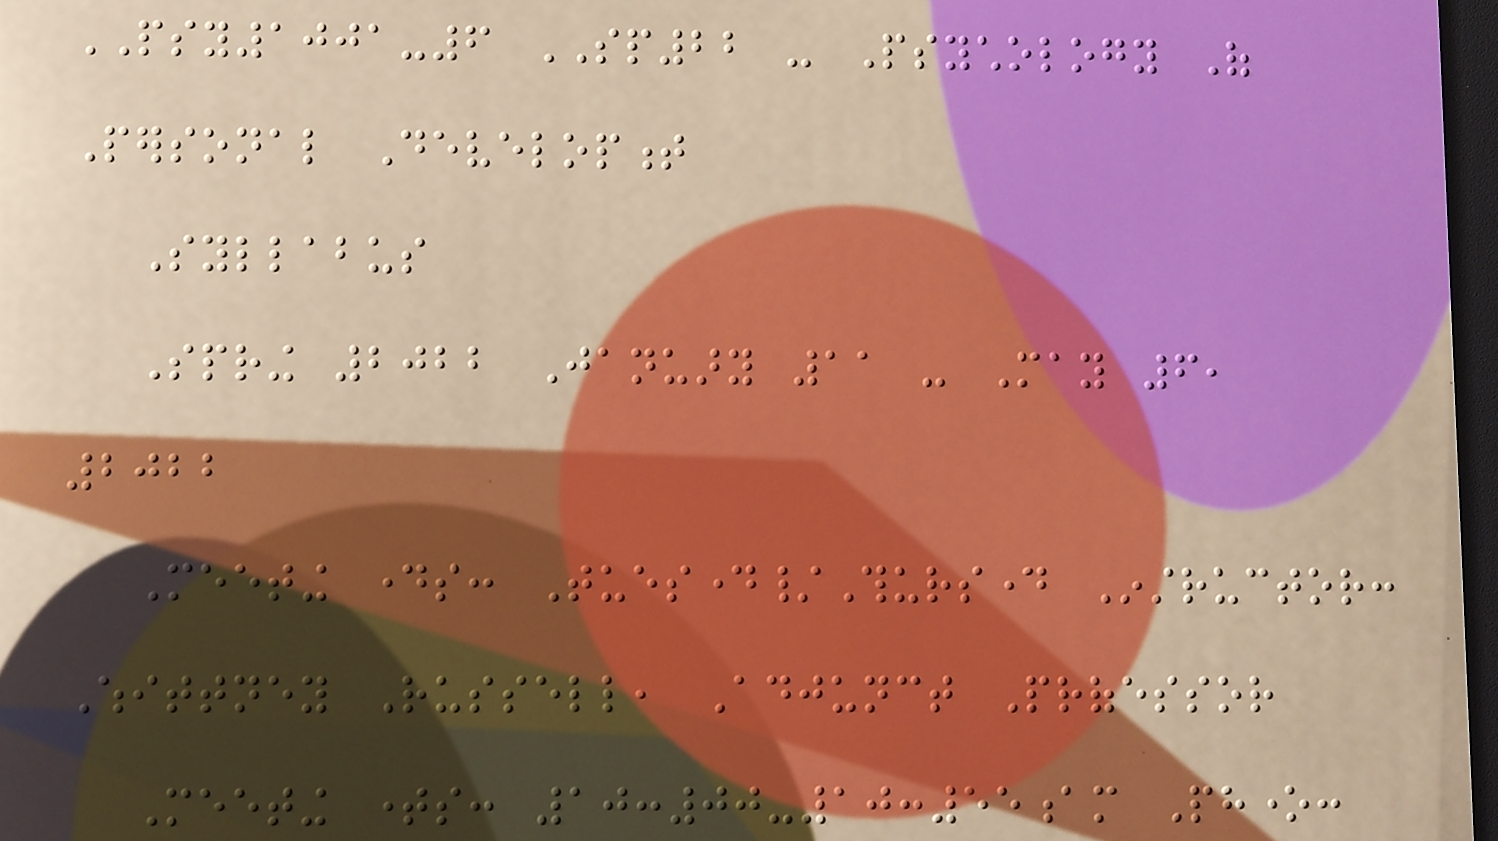PSY1001-6 SP22 - Psychology Of
Personal Development
Syllabus
Spring 2022 January 11 - May 6,
2022
Meeting days: Tuesday/Thursday Instructor:
Whittney Russell, Adjunct Professor
Meeting times: 10:00-10:55am Phone:
